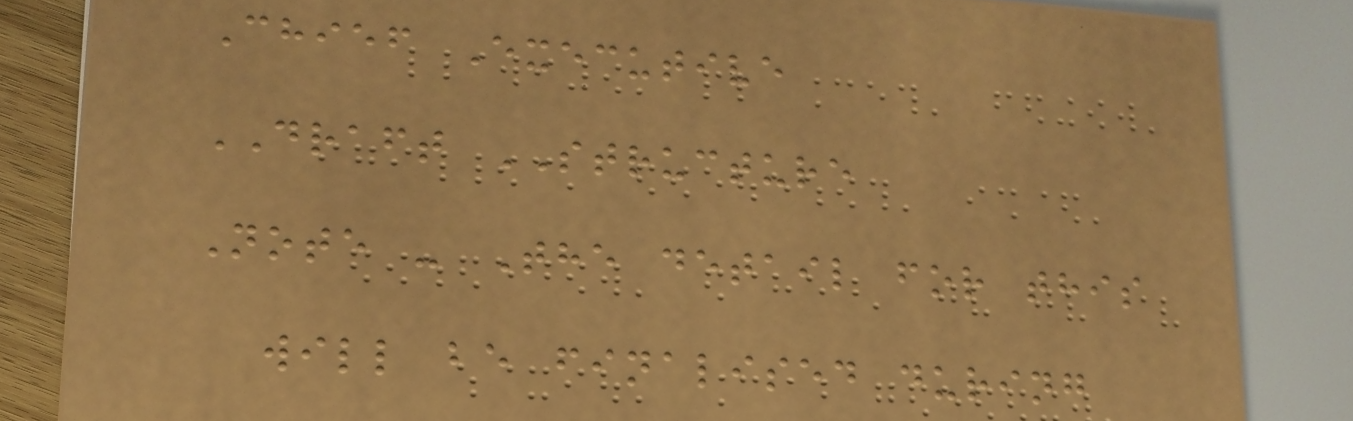Chief Executive
DRAFT STRUCTURE
Note - The detail for this
will be finalised during
